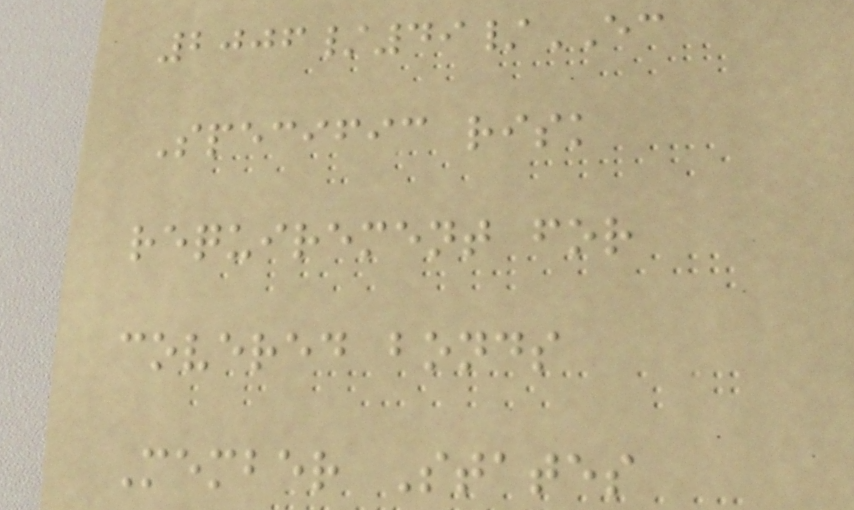2006/49/EC
Specific risk
requirement for
covered bonds
Member States
